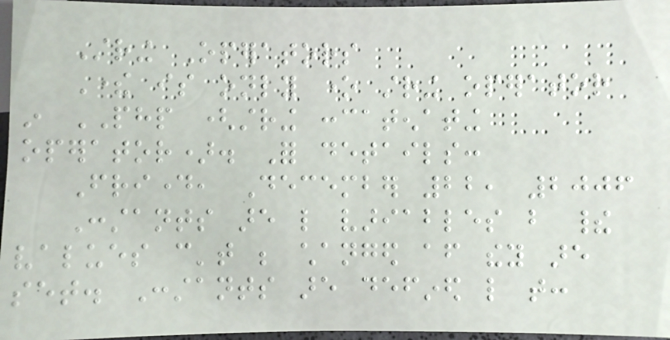String Operators
There is only one string operator
in PHP (string concatenating
operator). For details:
Friday, December 22, 2006
Constants are like variables but their
values can't be changed after they are
set. Constants are defined like that:
